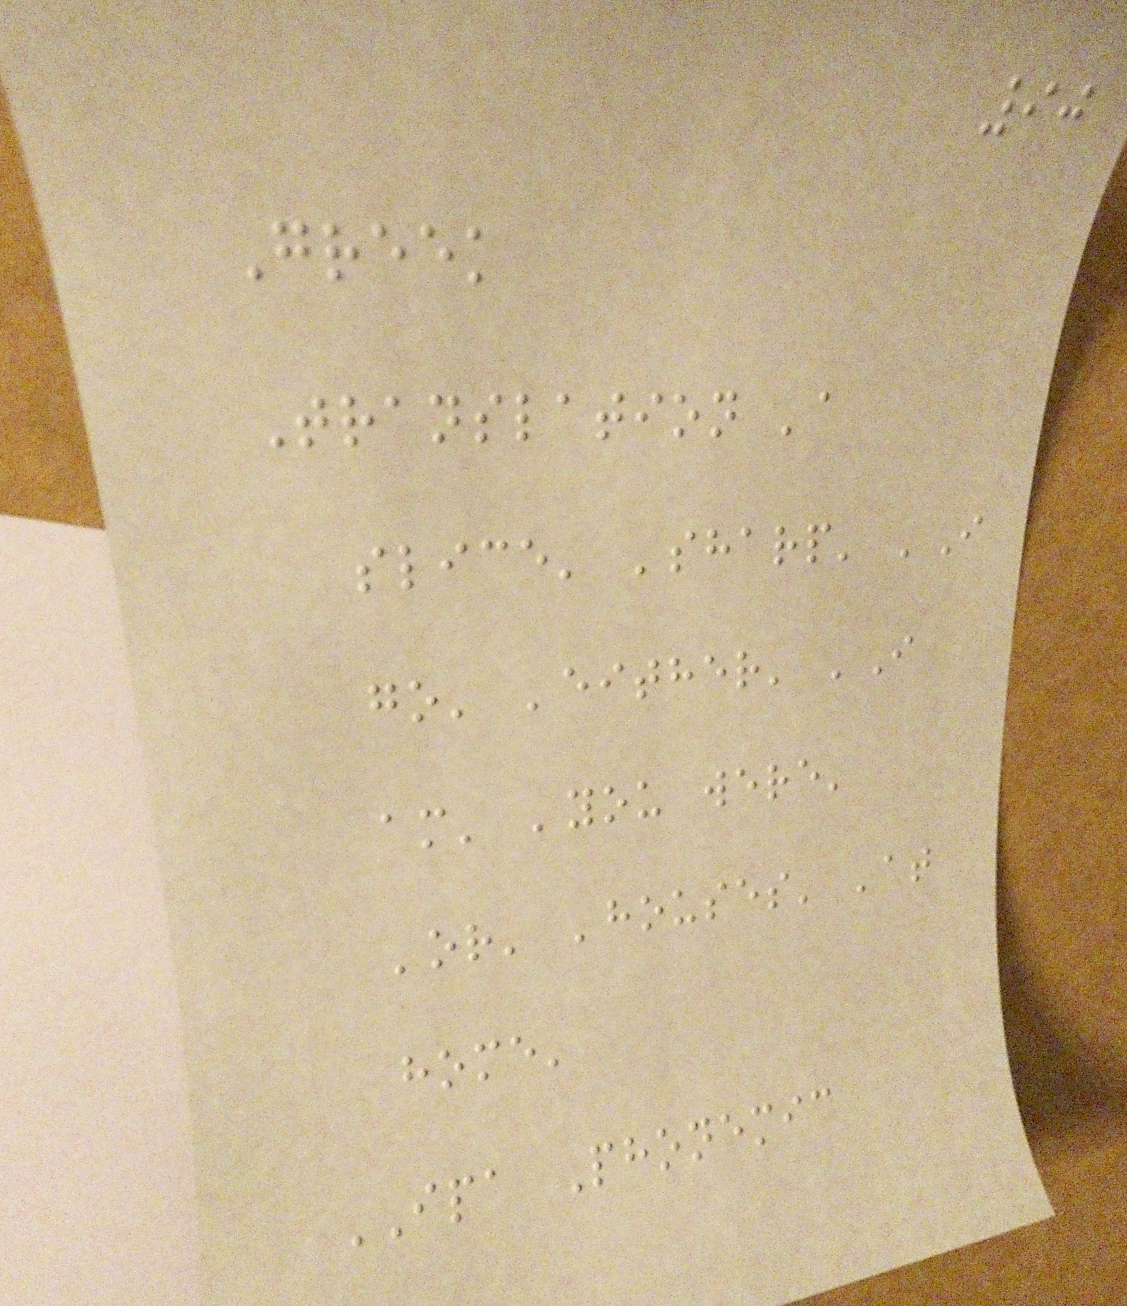90
Greek
Translation 'a
slice' 'sharp' 'I
go' 'either' 'I
am' 'you were'
'or' 'houses' 'at
home'
IPA Phonemic
